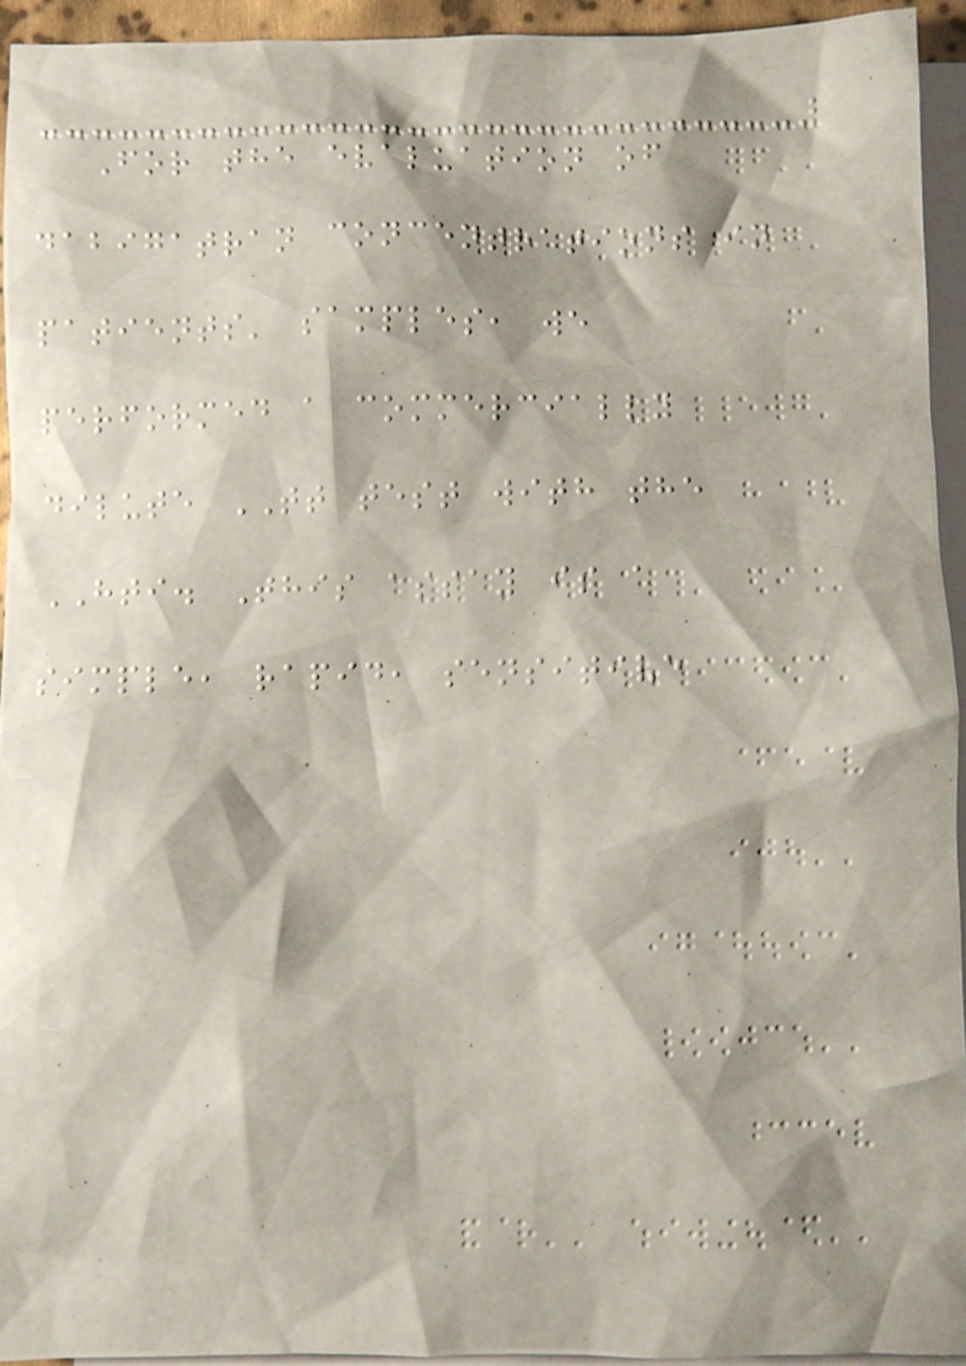For the evaluation of
dabigatran concentrations in
patients' samples, we
performed a commercially
dilute TT test with the
HTI. This assay is a
simple, rapid, sensitive
